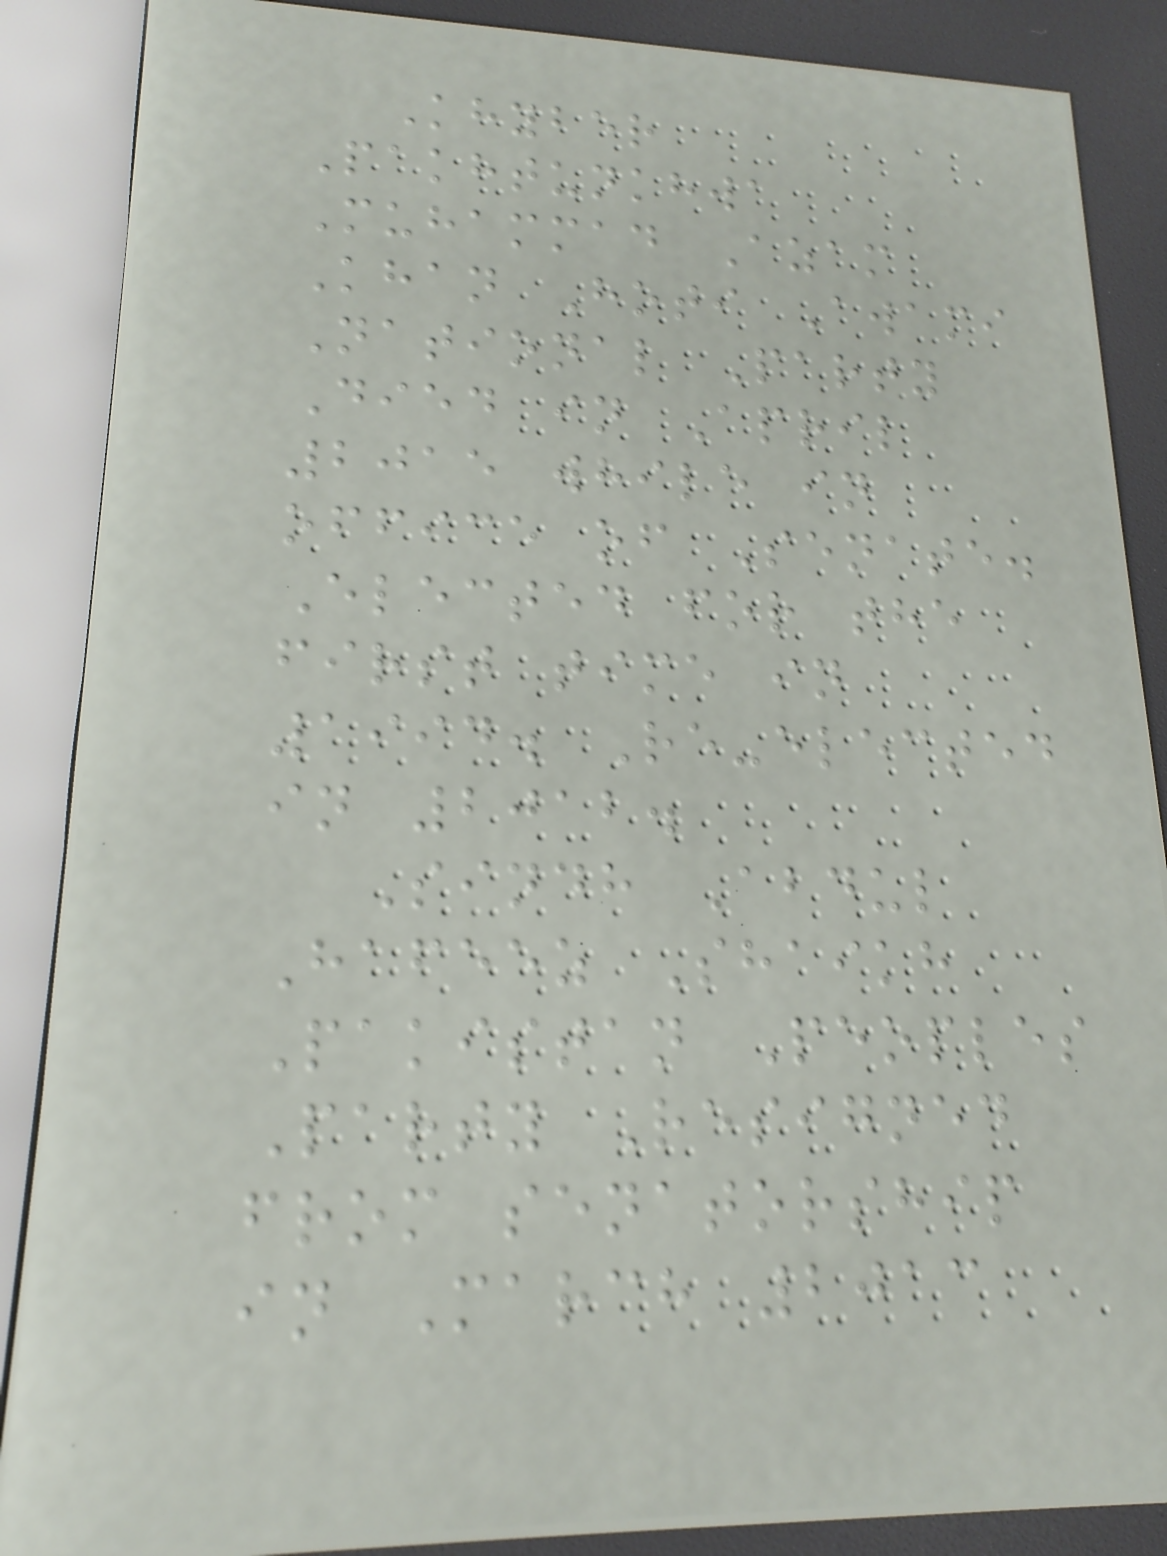Khyber
Pakhtunkhwa
Muhammad Azam
Khan Hoti Awami
National Party
Died in April
2015 while in
office of Senate.
Elected for the
first time in
1994. Re-elected
in 2012.
Sindh Abdul
Hafeez Shaikh
Pakistan Peoples
Party Resigned
from senatorship
in March 2013
